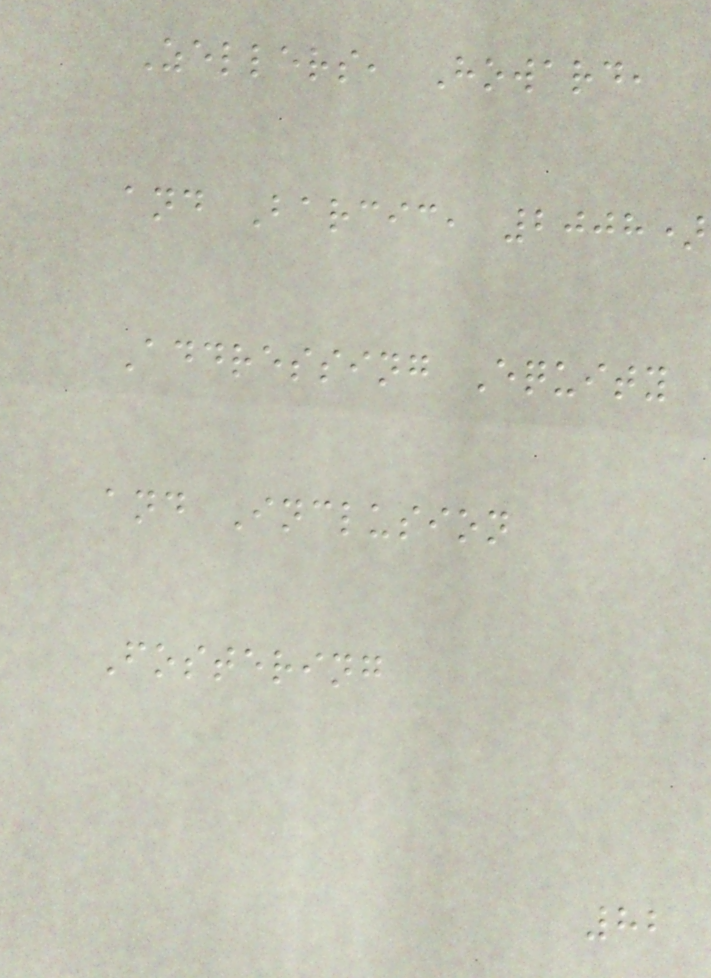Zellers, Howard,
and Barcic, 2008)
Addressing Equity
and Inclusion
Fostering
82
